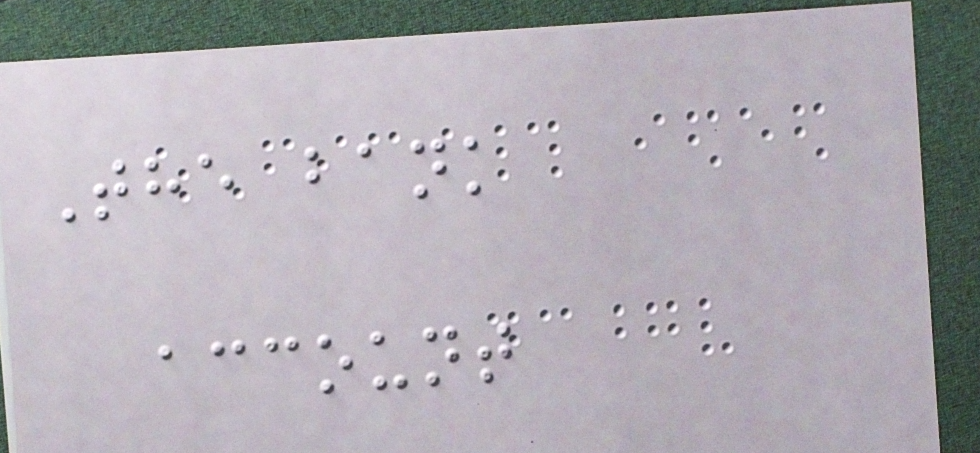The bank
account
